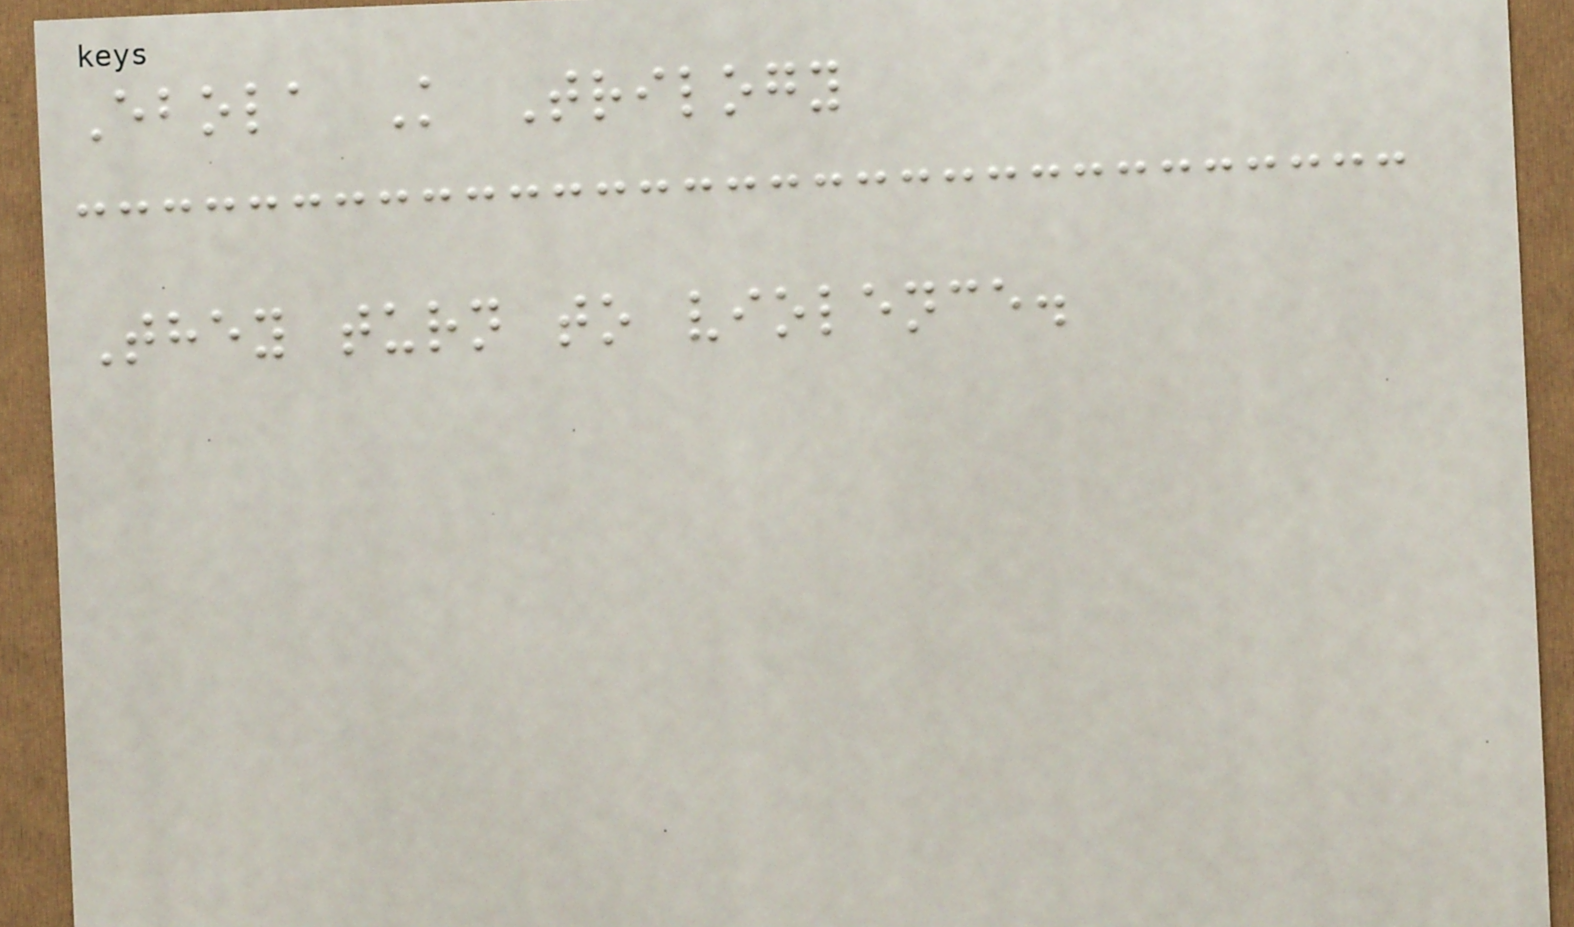Ebola K Trilogy
They turn to violence.
